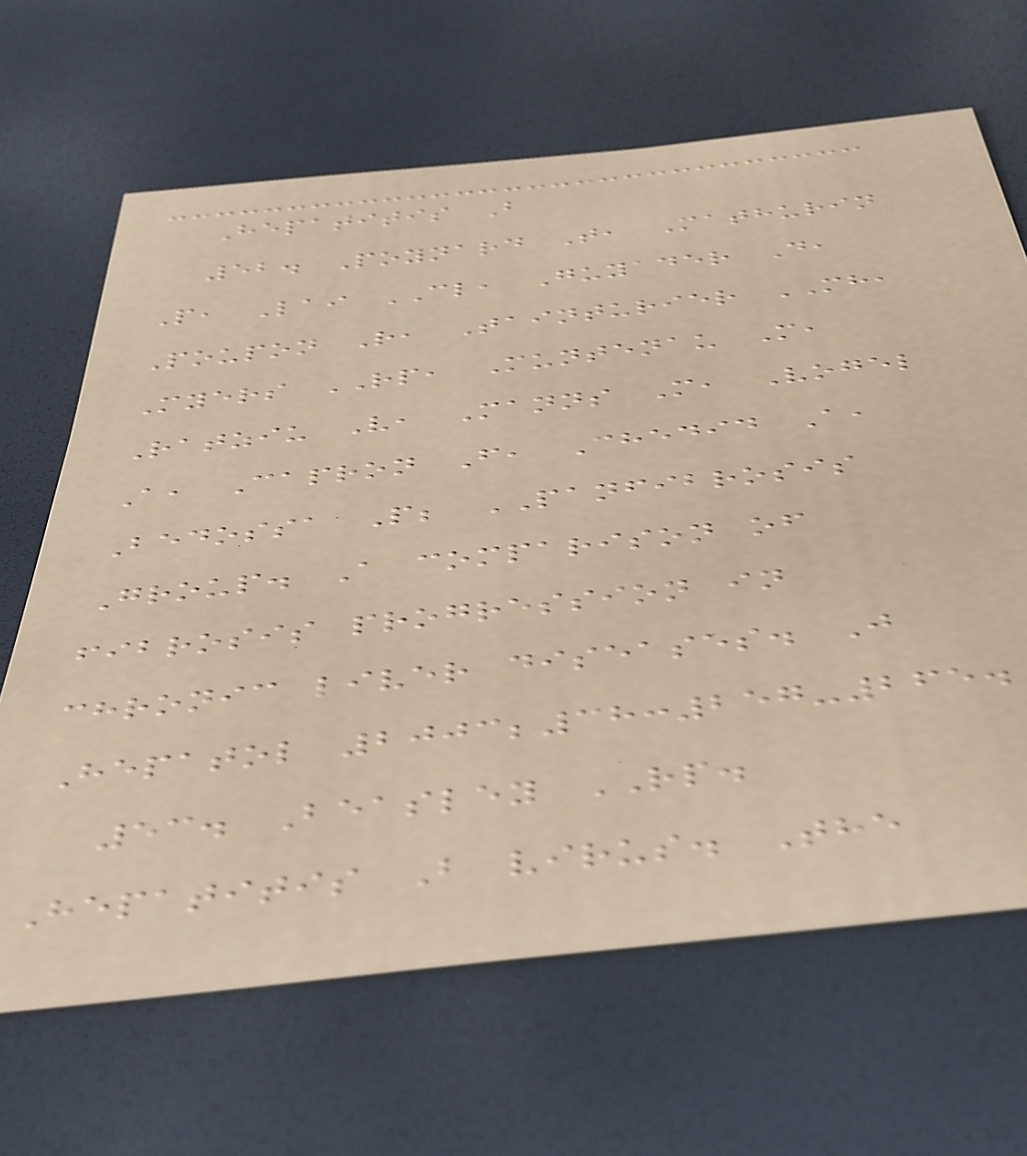Hepatitis B
52. Poynard T, Mathurin
P, Lai CL, Guyader D,
Poupon R, Tainturier MH,
Myers RP, Muntenau M,
Ratziu V, Manns M, Vogel
A, Capron F, Chedid A,
Bedossa P; PANFIBROSIS
Group. A comparison of
fibrosis progression in
chronic liver diseases. J
Hepatol 2003;38:257-265.
53. Beasley RP.
Hepatitis B virus. The
